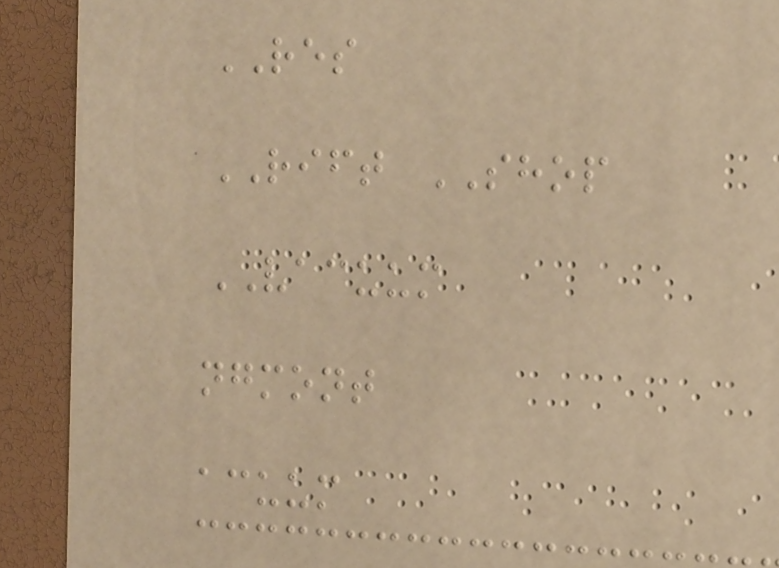RES
RIFT SHOP
VACUUM
ngmont
acuum
